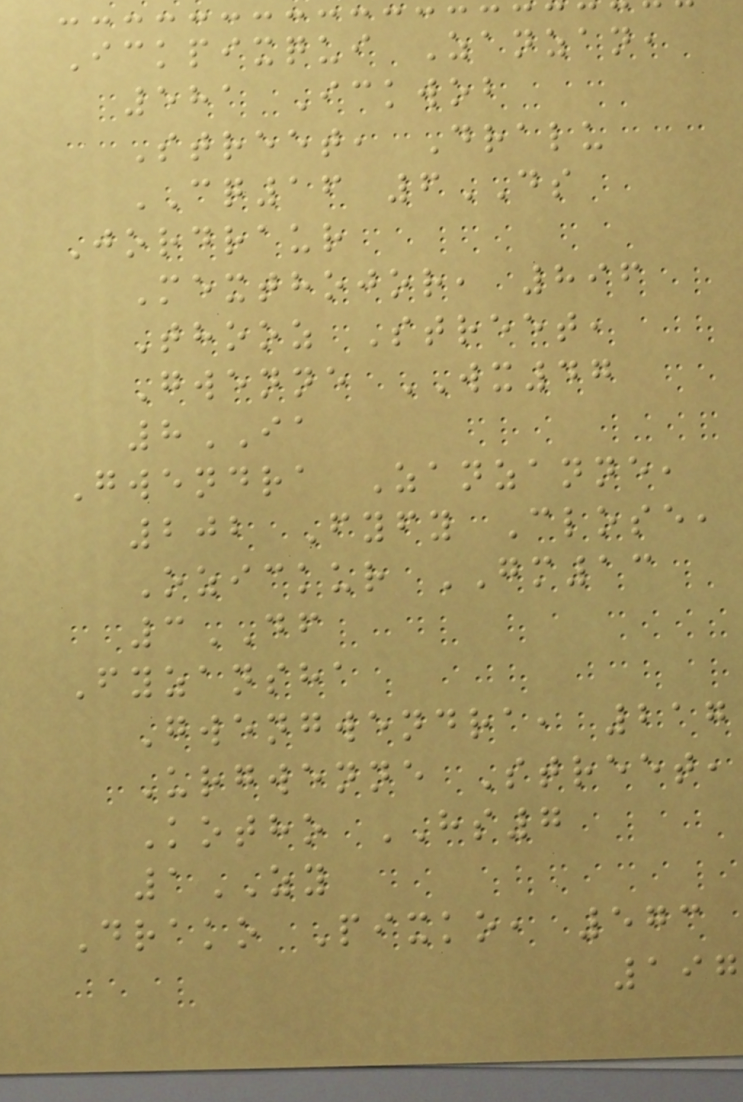Ickpixqui Zanzan,
581 Ickwob
Street, Dralu
CQ16 6DS
Jordraur
Mexthojor, 896
Thooz Street,
Gwenne WX47
8IA
Gwendra Zanzanne,
202 Fyfy Close,
Ozickur GM13
3DF
Fyzansha
Gwengwendra, 217
Urgwenne Street,
Kotho HS7
1ZY
Drako Pixko, 573
197
